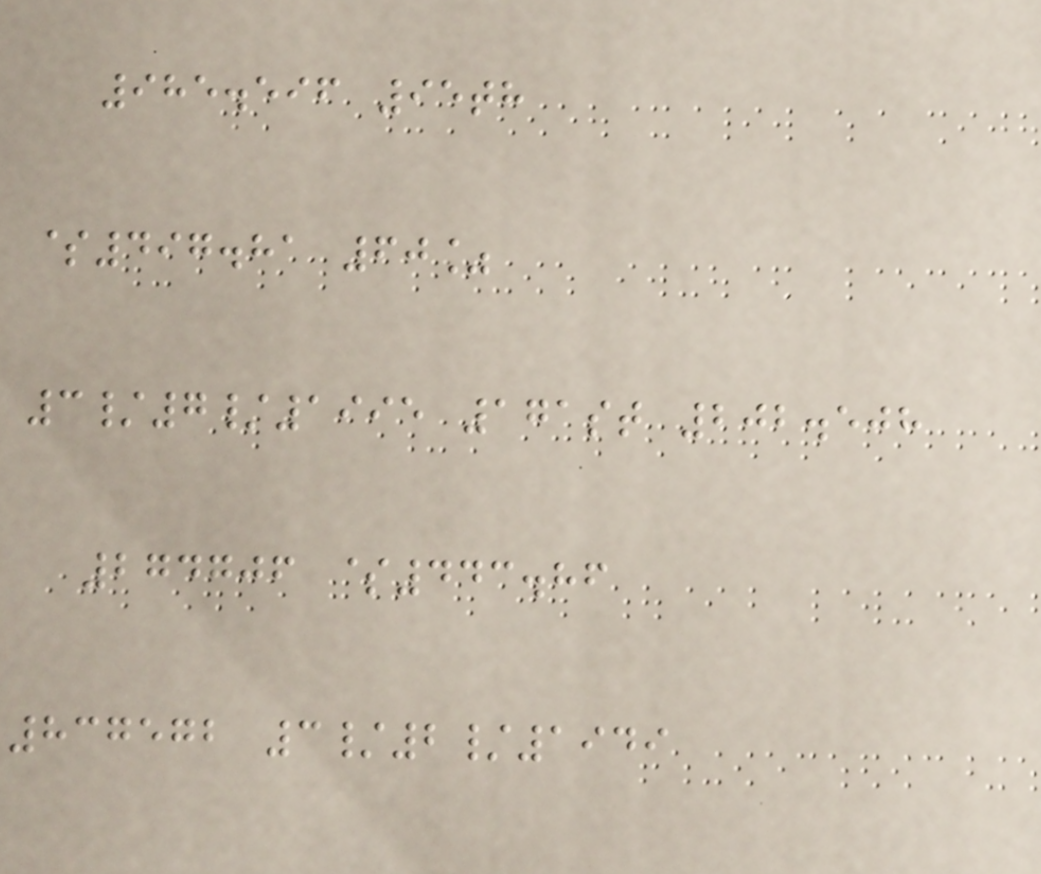985.596 95th
$497.81 60%
3/7/1995 171st 202.508
274706 $443.86
837572 3/2/1949
